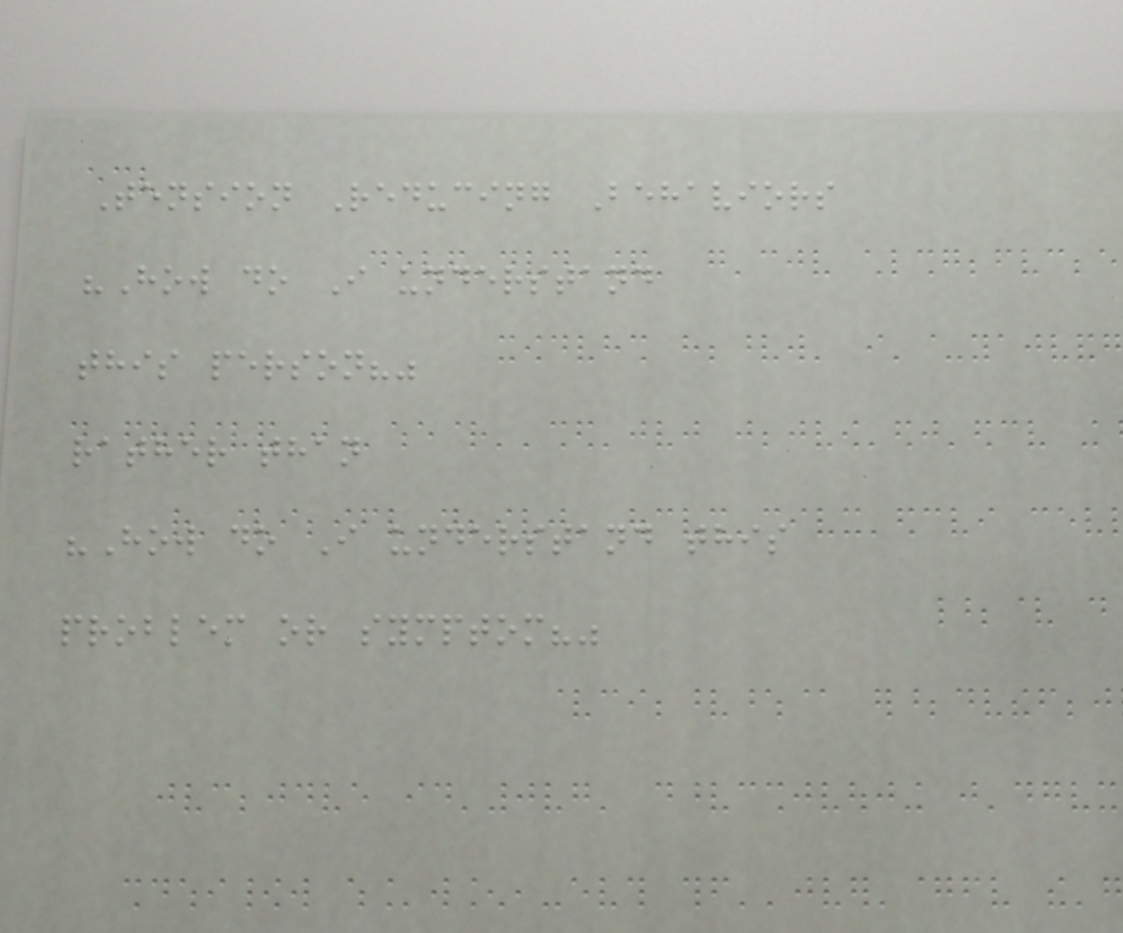Tension Reducing Behaviors
"How do I understand
this person?"
rather than
"How do I understand this
problem or symptom?"
